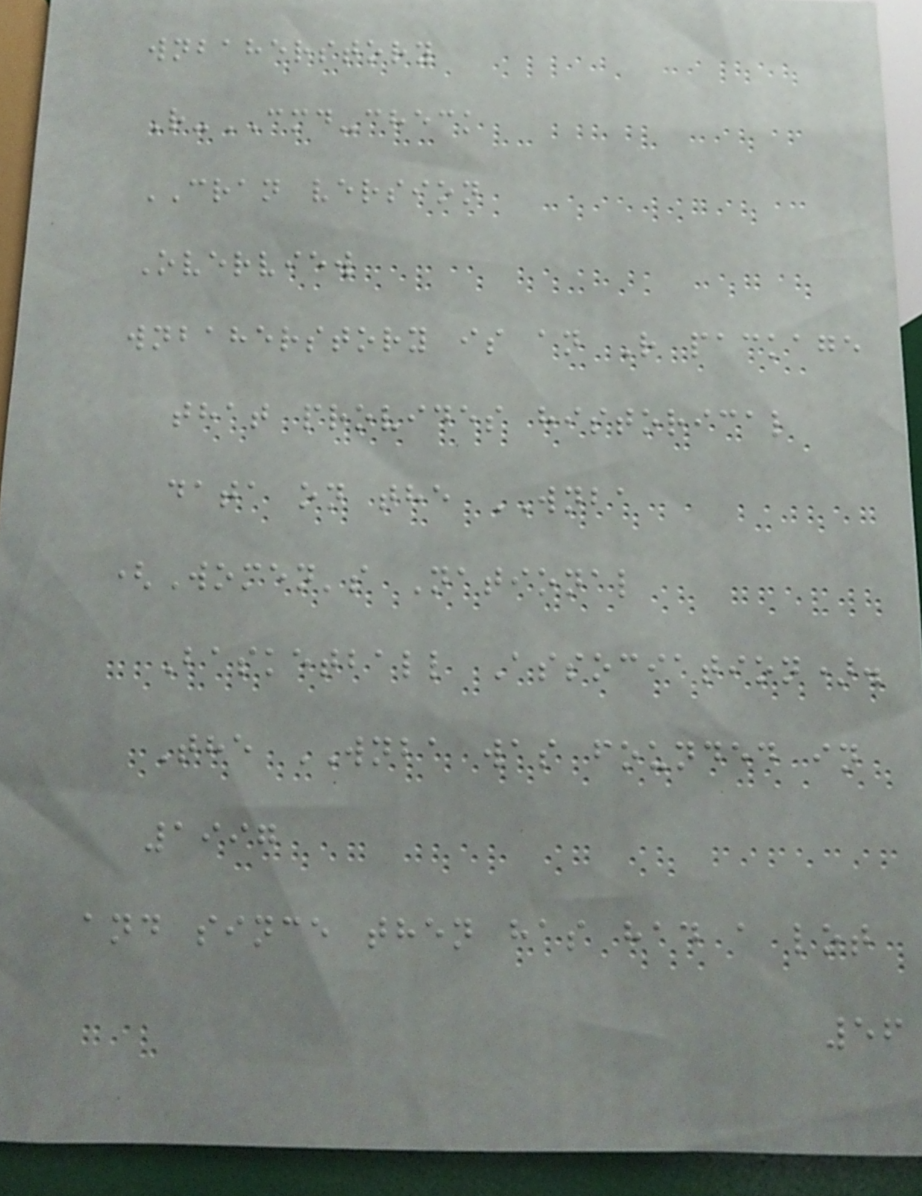wnbaherstory
R-CMD-check
CRAN version
Overview
wnbaherstory is an R package
that provides historical
data on the WNBA
(Women's National
Basketball Association).
The WNBA was founded in
1997
and since then has had a lot
56
